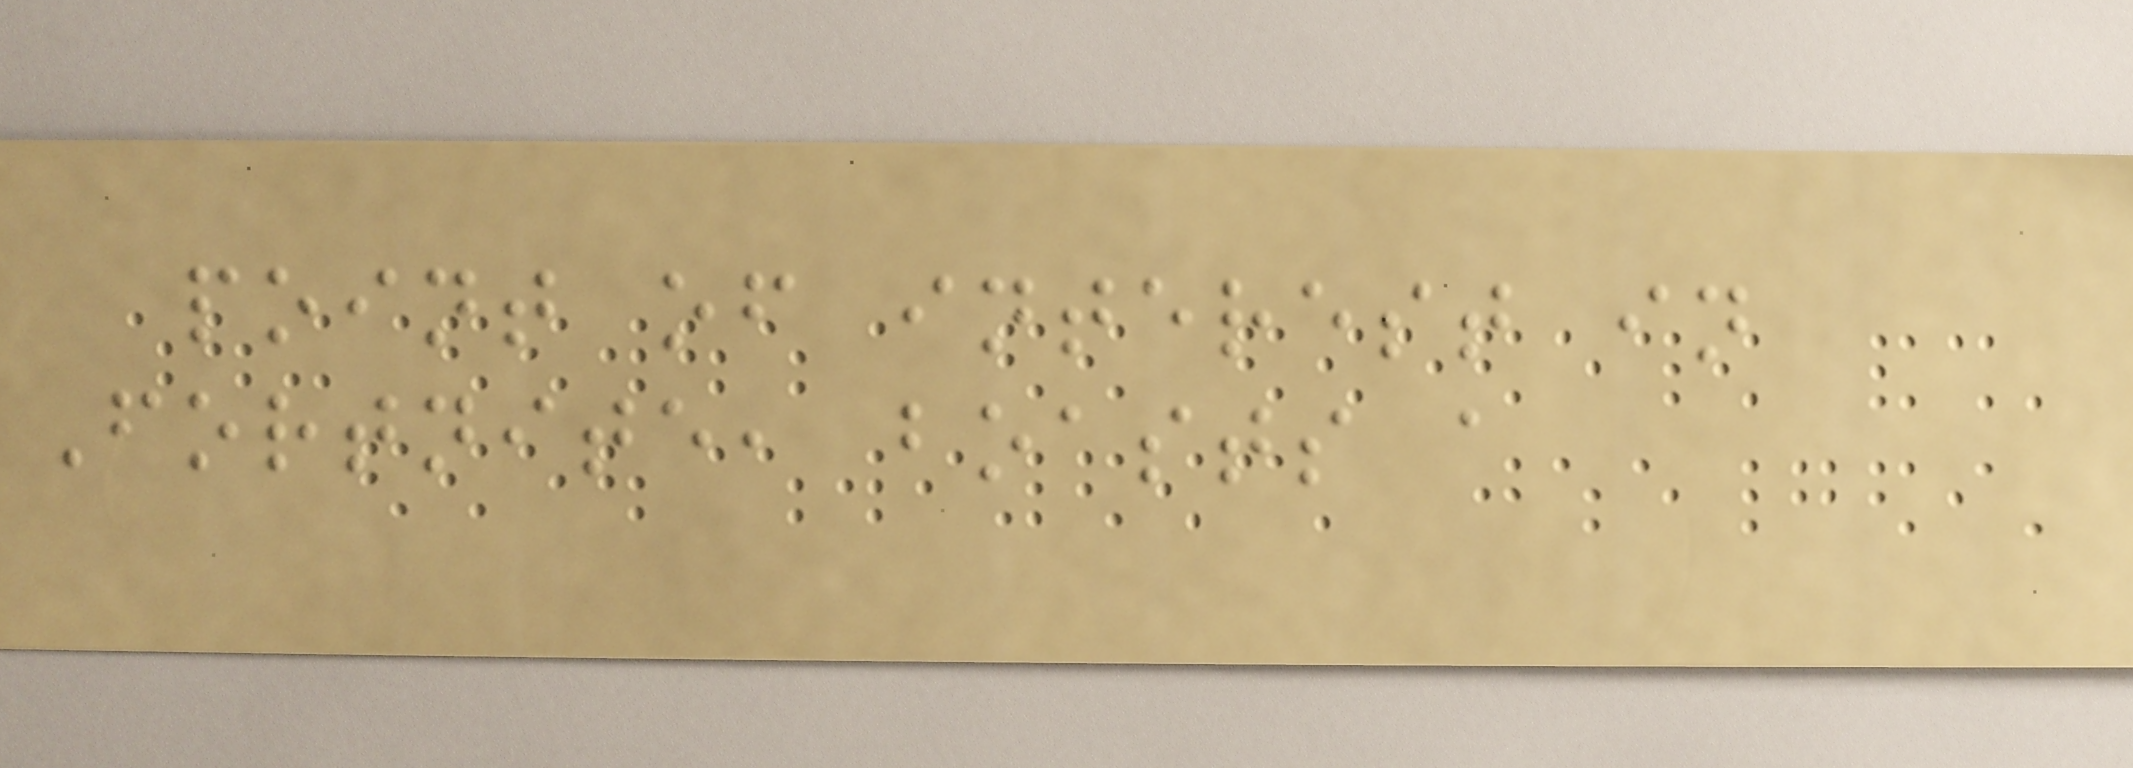point of interest in
Fortnite, boasts a
